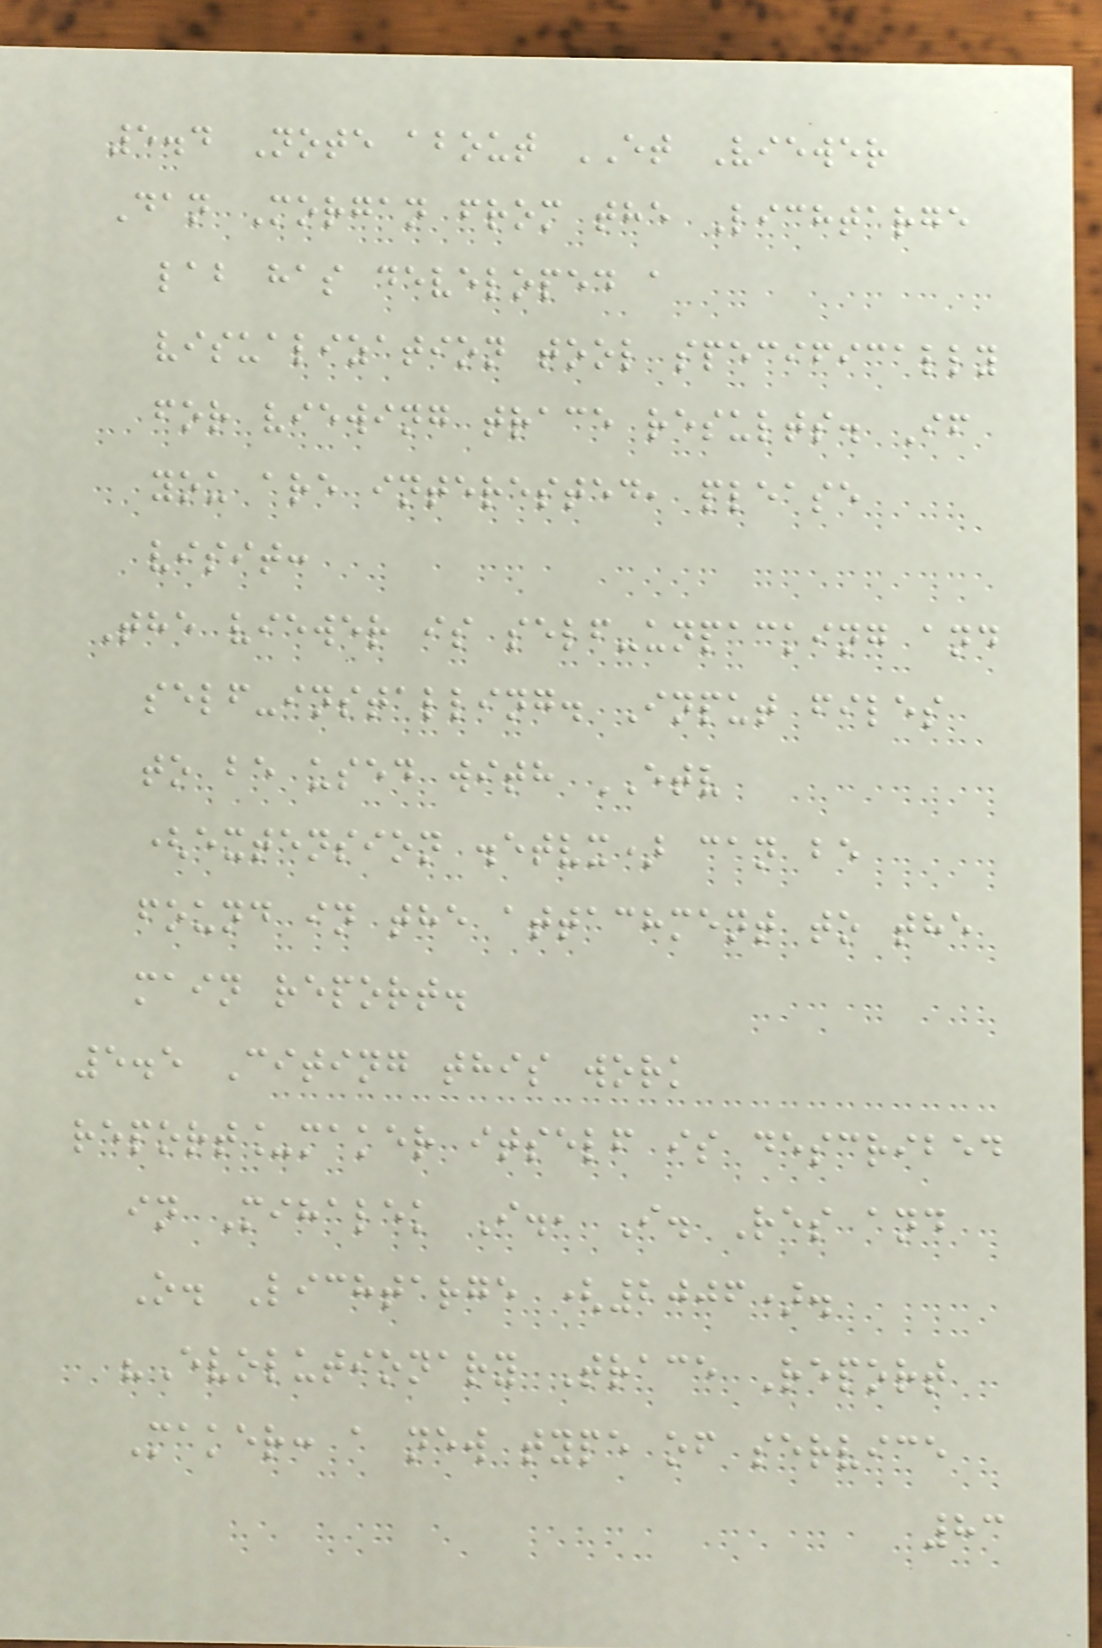5.4 Note about ET Viewer
Dan Morgan from the Lichtarge
lab has developed a
visualization tool specifically
for viewing trace results. If
you are interested, please
visit:
The viewer is self-unpacking and
self-installing. Input files
to be used with ETV
(extension .etvx) can be
found in the attachment to the
main report.
5.5 Citing this work
report_maker itself is described
in Mihalek I., I. Res and
O. Lichtarge (2006).
"Evolutionary Trace Report
Maker: a new type of service
83
